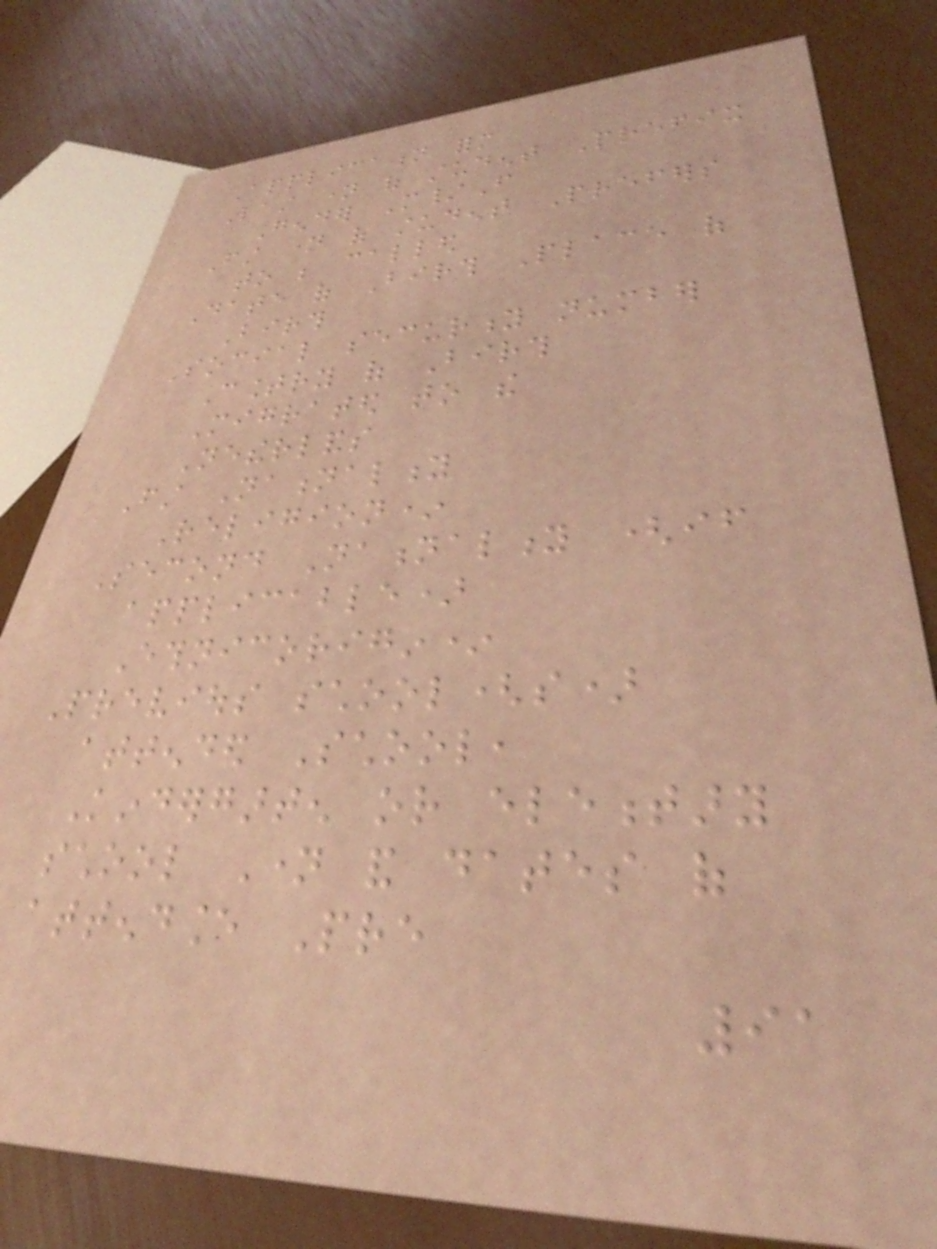Application form
Last name of student Prefix
Gender M/F
First name of student Prefers
to be called
Date of Birth Place of
Birth
Social security number
Country of Birth
Migrated to the
Netherlands
First Nationality
Religion*
Second Nationality (if
applicable)
Ethnicorigin*
Previous school(s)
attended School,
Kindergarten or elementary
school Name and dates of
attendance Pre
91
